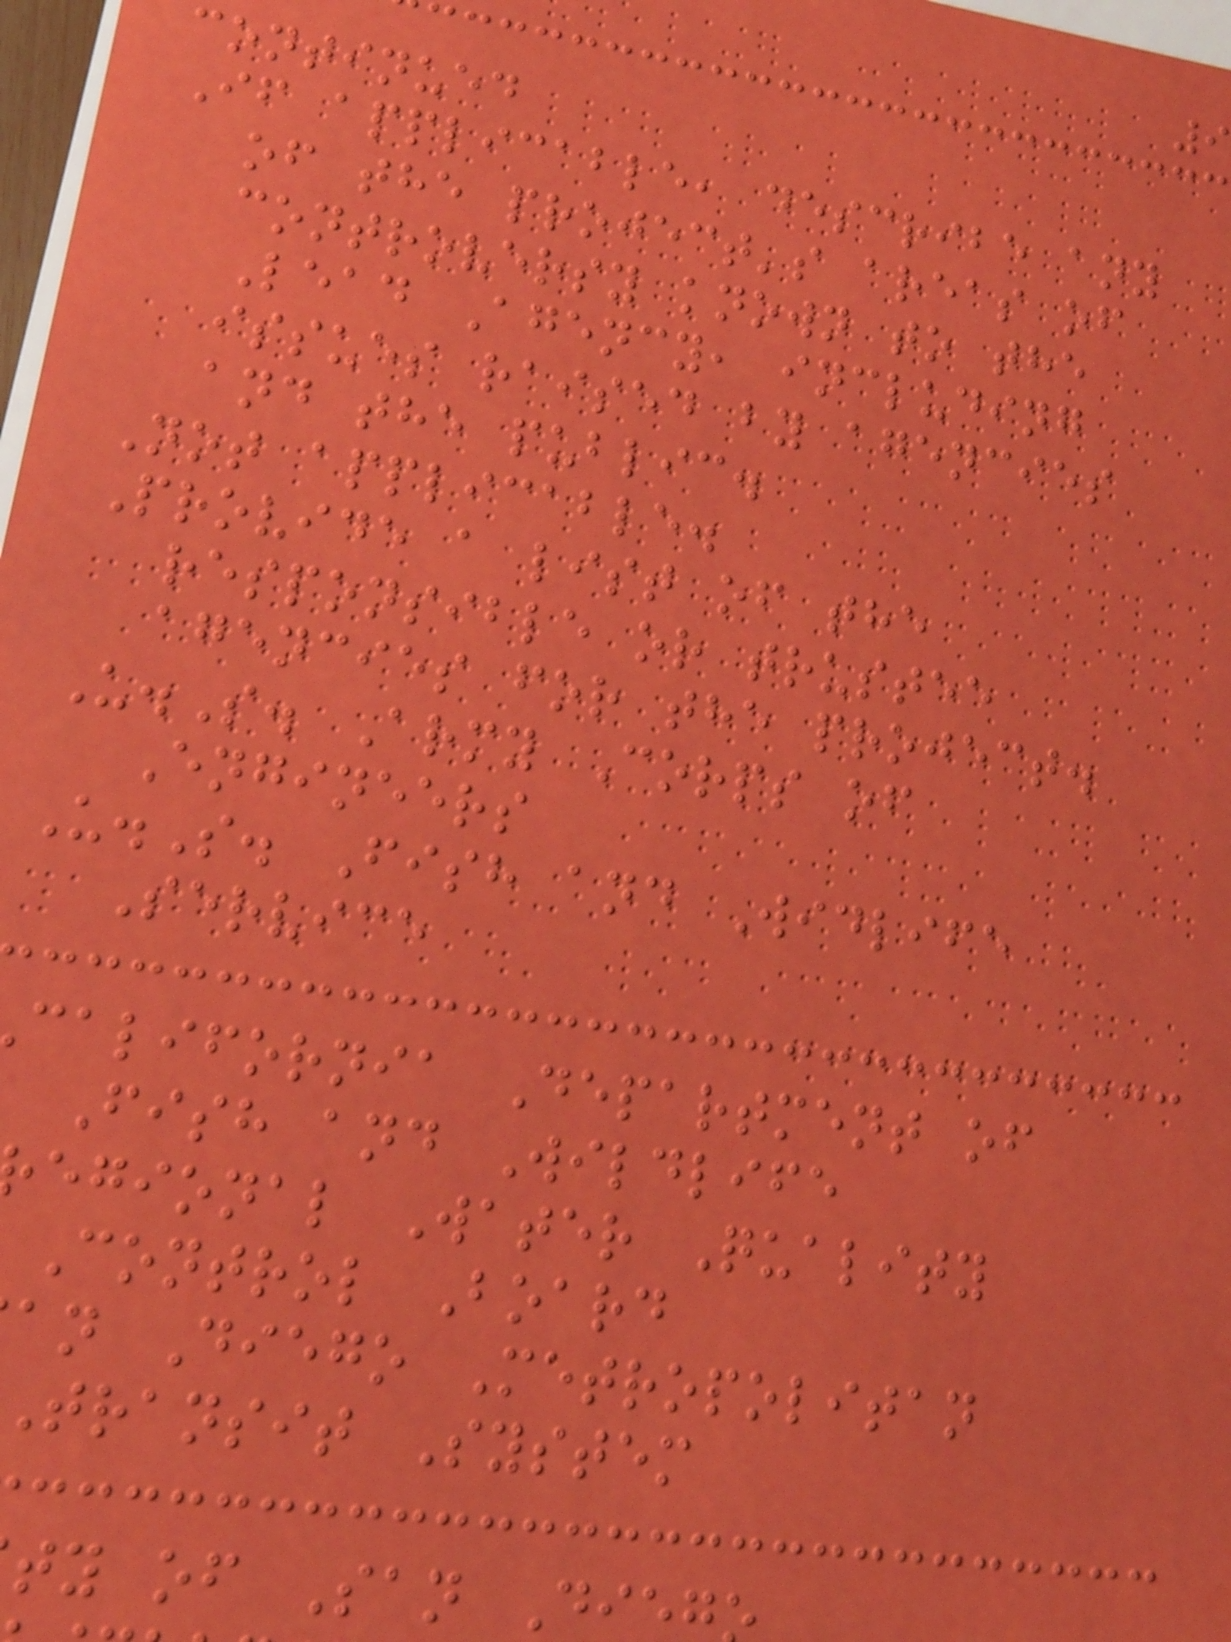9
continued
If applicable, describe any
of the project's areas of
controversy known to the
Lead Agency, including
issues raised by agencies
and the public.
Not applicable.
Provide a list of the
responsible or trustee
agencies for the project.
U.S. Army Corps of
Engineers
U.S. Fish and Widlife
Service
california Department of
Fish and Wildlife
egional Water Quality
Control Board
an Diego Metropolitan
transit System
ty of San Die
